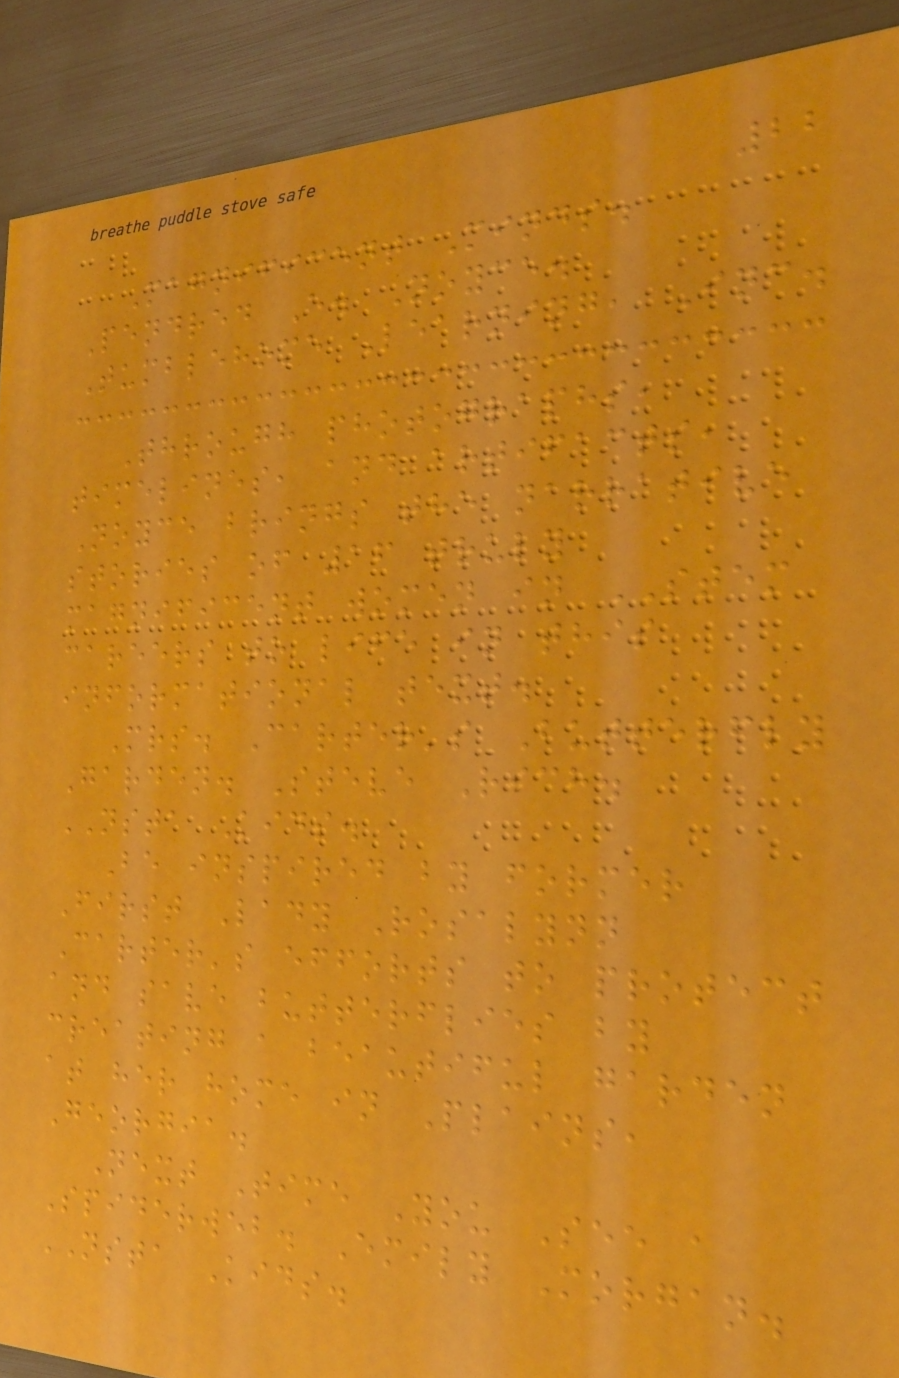22
Magnificent Minds.
Pendred E. Noyce.
Tumblehome Learning, Inc.
Through photographs,
timelines, and artifacts,
Noyce brings the narrative
stories of 16 truly
magnificent women in STEM
careers to life in this
informational text.
Mrs. Carter's Butterfly
Garden. Steve Rich.
NSTA Kids.
Be inspired by former
First Lady Rosalynn
Carter's efforts to protect
and save butterflies by
creating a beautiful garden
at her home in Plains,
Georgia.
Next Time You See a
Spiderweb. Emily Morgan.
NSTA Kids.
